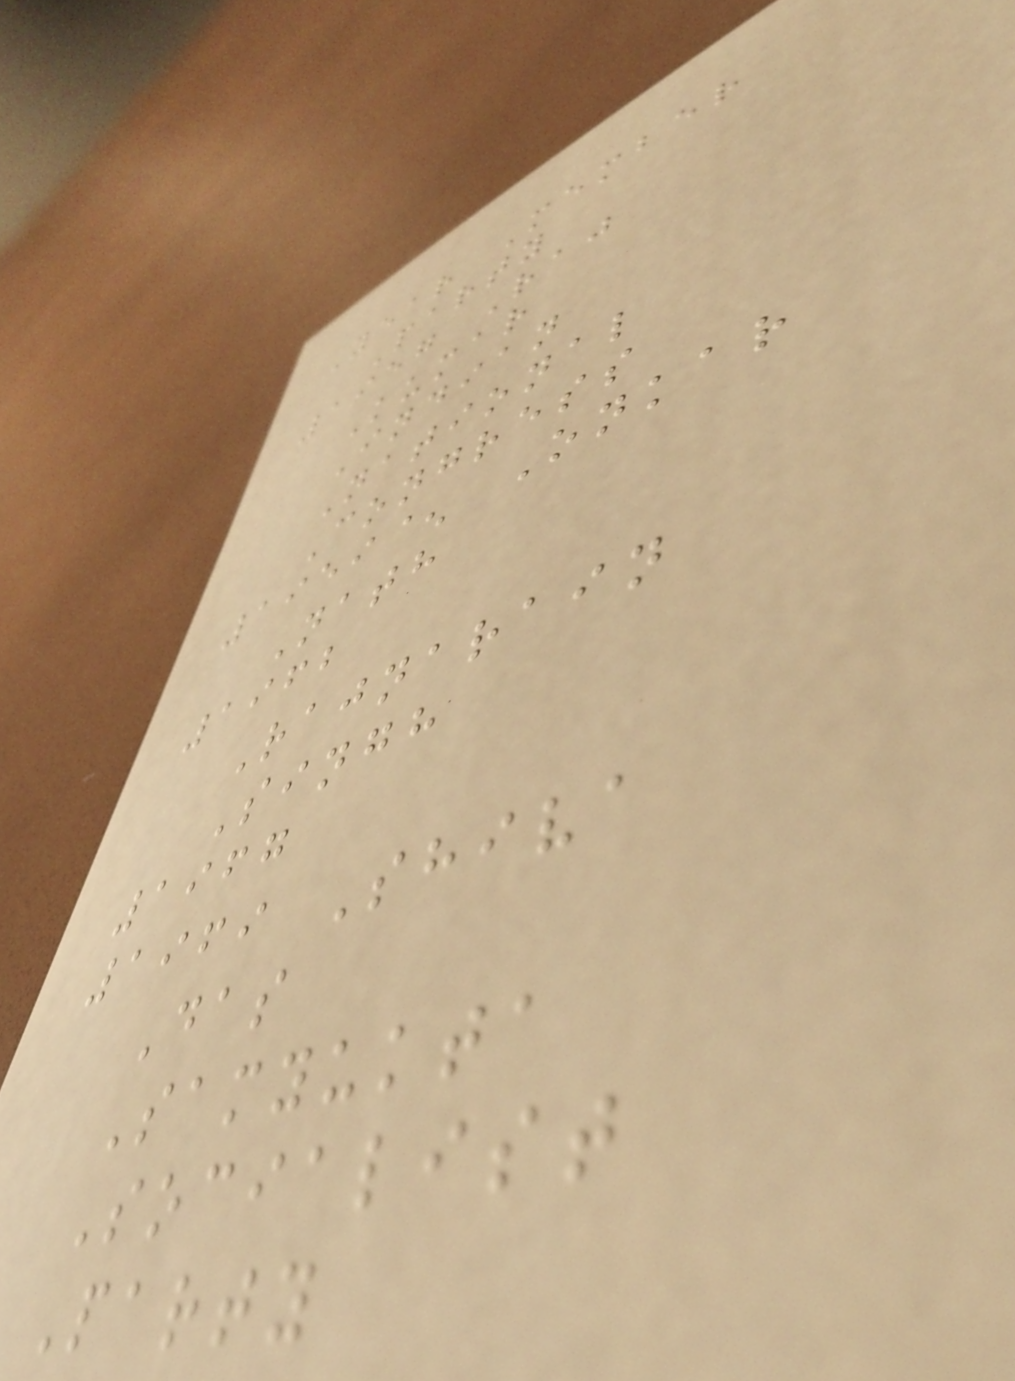Year Member
Party
1957 Raj
Kumar
Indian
National
Congress
1959^ Onkar
Nath
1962
Rajnarain
Singh
1967
1969 Shiva
Das
Samyukta
Socialist
Party
